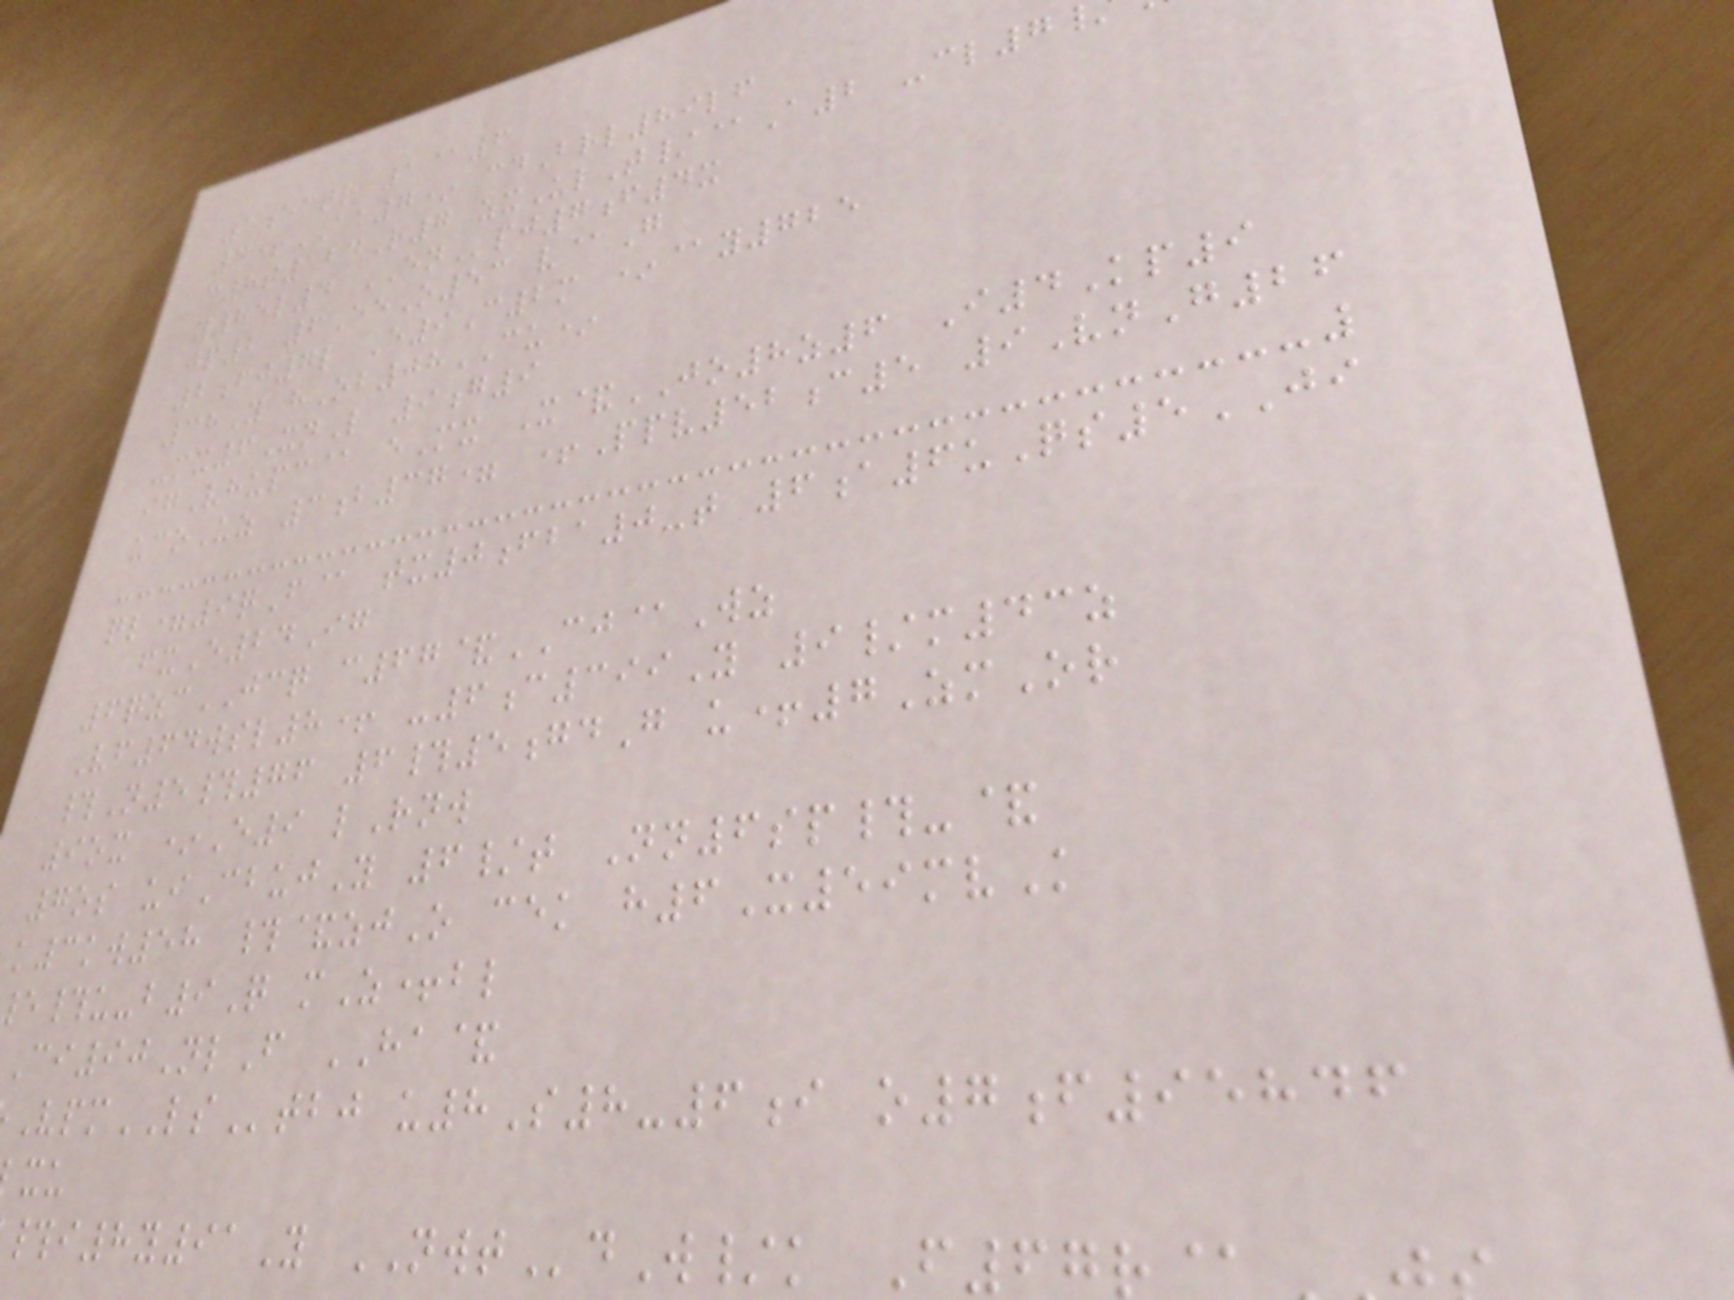1ectr 1@6
4+AA7* cdBrl89lf
c8t124R7 zxUlT/@A2 -cl7
y85l4 ENpj7f4x
jp2 6EeO53 v@G
2fj7l E9C2m *@y725
38Y hOb08CU*
-mx6XnL 9g9
igVhupc@ eMx X&JO8z6 I4Kp9
ucoUz 3b37= +Ppv52c5 9VnG26
ql=9qF@ tx0fba0-t 6a6uQs5JI
fxE24Ig
6qzcJCQ c67&CJ@Wz
Vf64wsl8+ -6c399Y 9/m43z
#N5#76 6#5gdG u+7ZmOr
9ox *E9 lRnw
7os uiCbujY 6/t Nn6sp#-&
k3kw58 #&zjO cek h6X59mvK
#u-b9Q mZ+bl
90NlF HA&
VpmLStbj u8S8-6i o7f95846
#i8y91Y NWTdW/k F67
